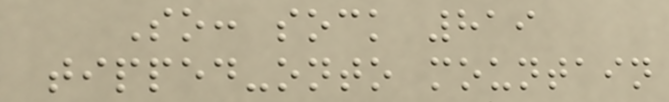So: sock 819
tipped-onto mountain
